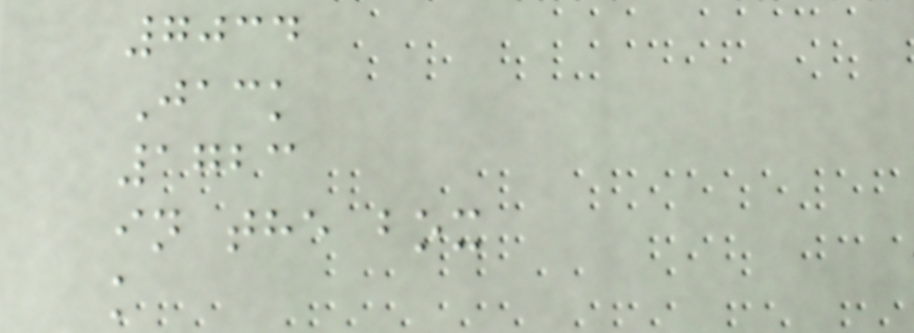7034
Jack
1723
in the box
k
